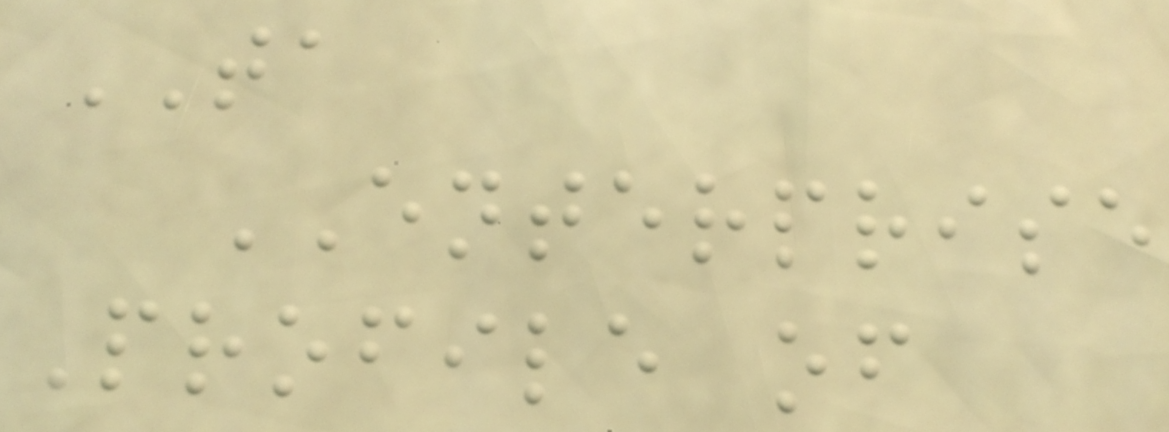TA
ENTERPRISE
Profile of
